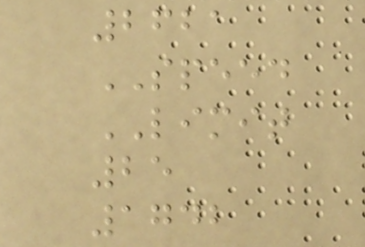2621
SPEED
LIMIT
25
1742
